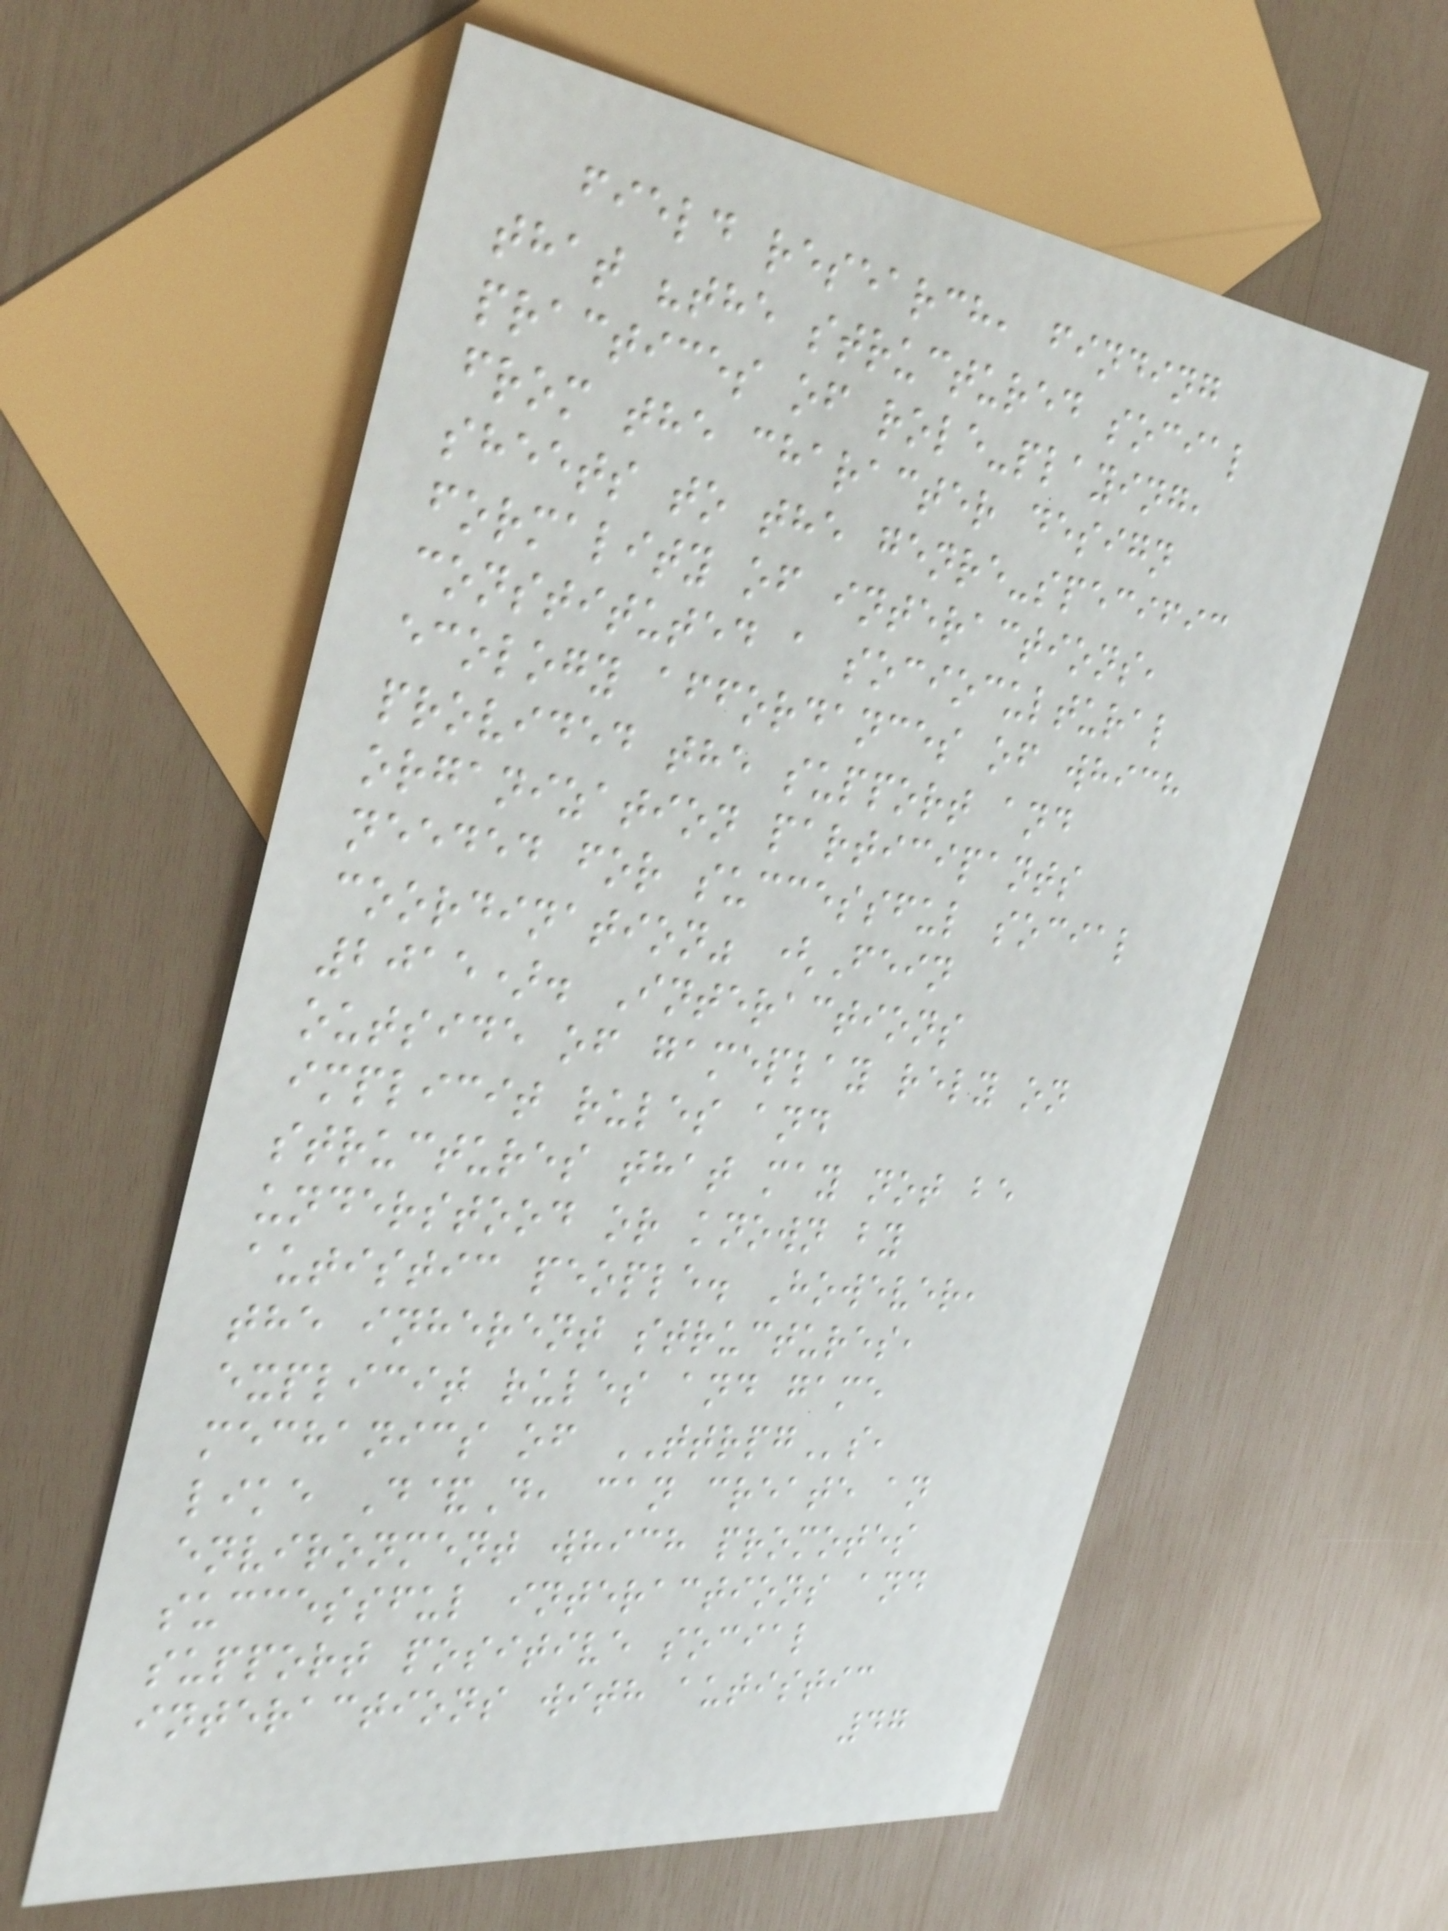field research, finding
that "the structured social
practices of role-playing,
from the character design
sheets to the genre-specific
formality of interactions,
constituted a sociocultural
ecology affordances of which
provided the support and
organization participants
needed for successful social
coordination" (Fein
2015). Interactions
outside of gameplay rely on
implicit rules and
structures that may not be
understood or known by
autistic people. However,
the inherent structures,
explicit rules and game
mechanics of TTRPGs,
like D&D, can create an
environment which promotes
successful interactions and
support positive social
interactions with autistic
47
